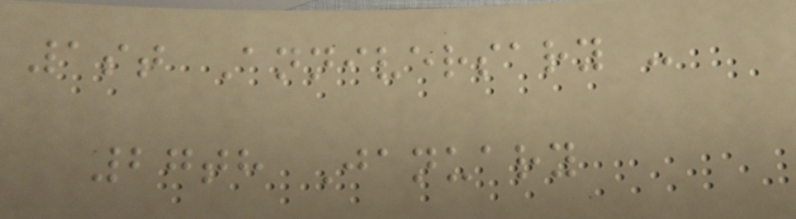1st Anniversary -
27th January
